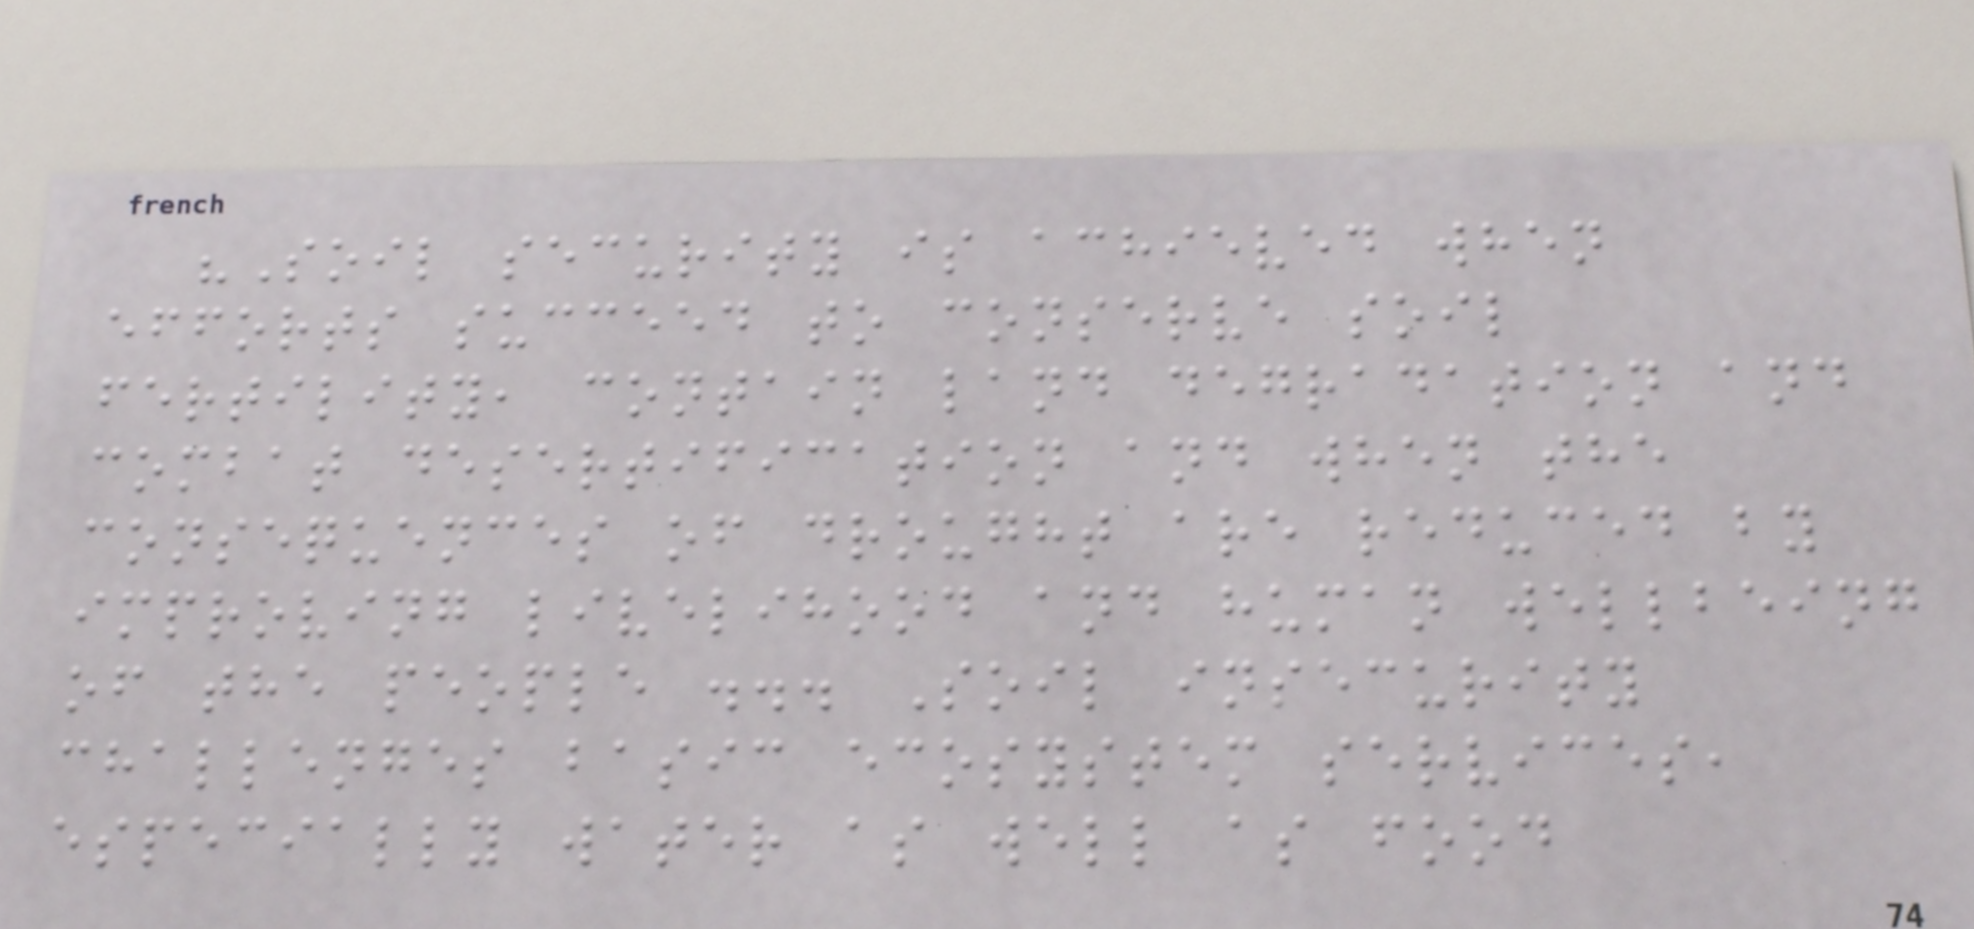"Soil security is achieved when
efforts succeed to conserve soil
fertility, contain land degradation and
combat desertification and when the
consequences of drought are reduced by
improving livelihood and human wellbeing
of the people ... Soil insecurity
challenges basic ecosystem services,
especially water as well as food
